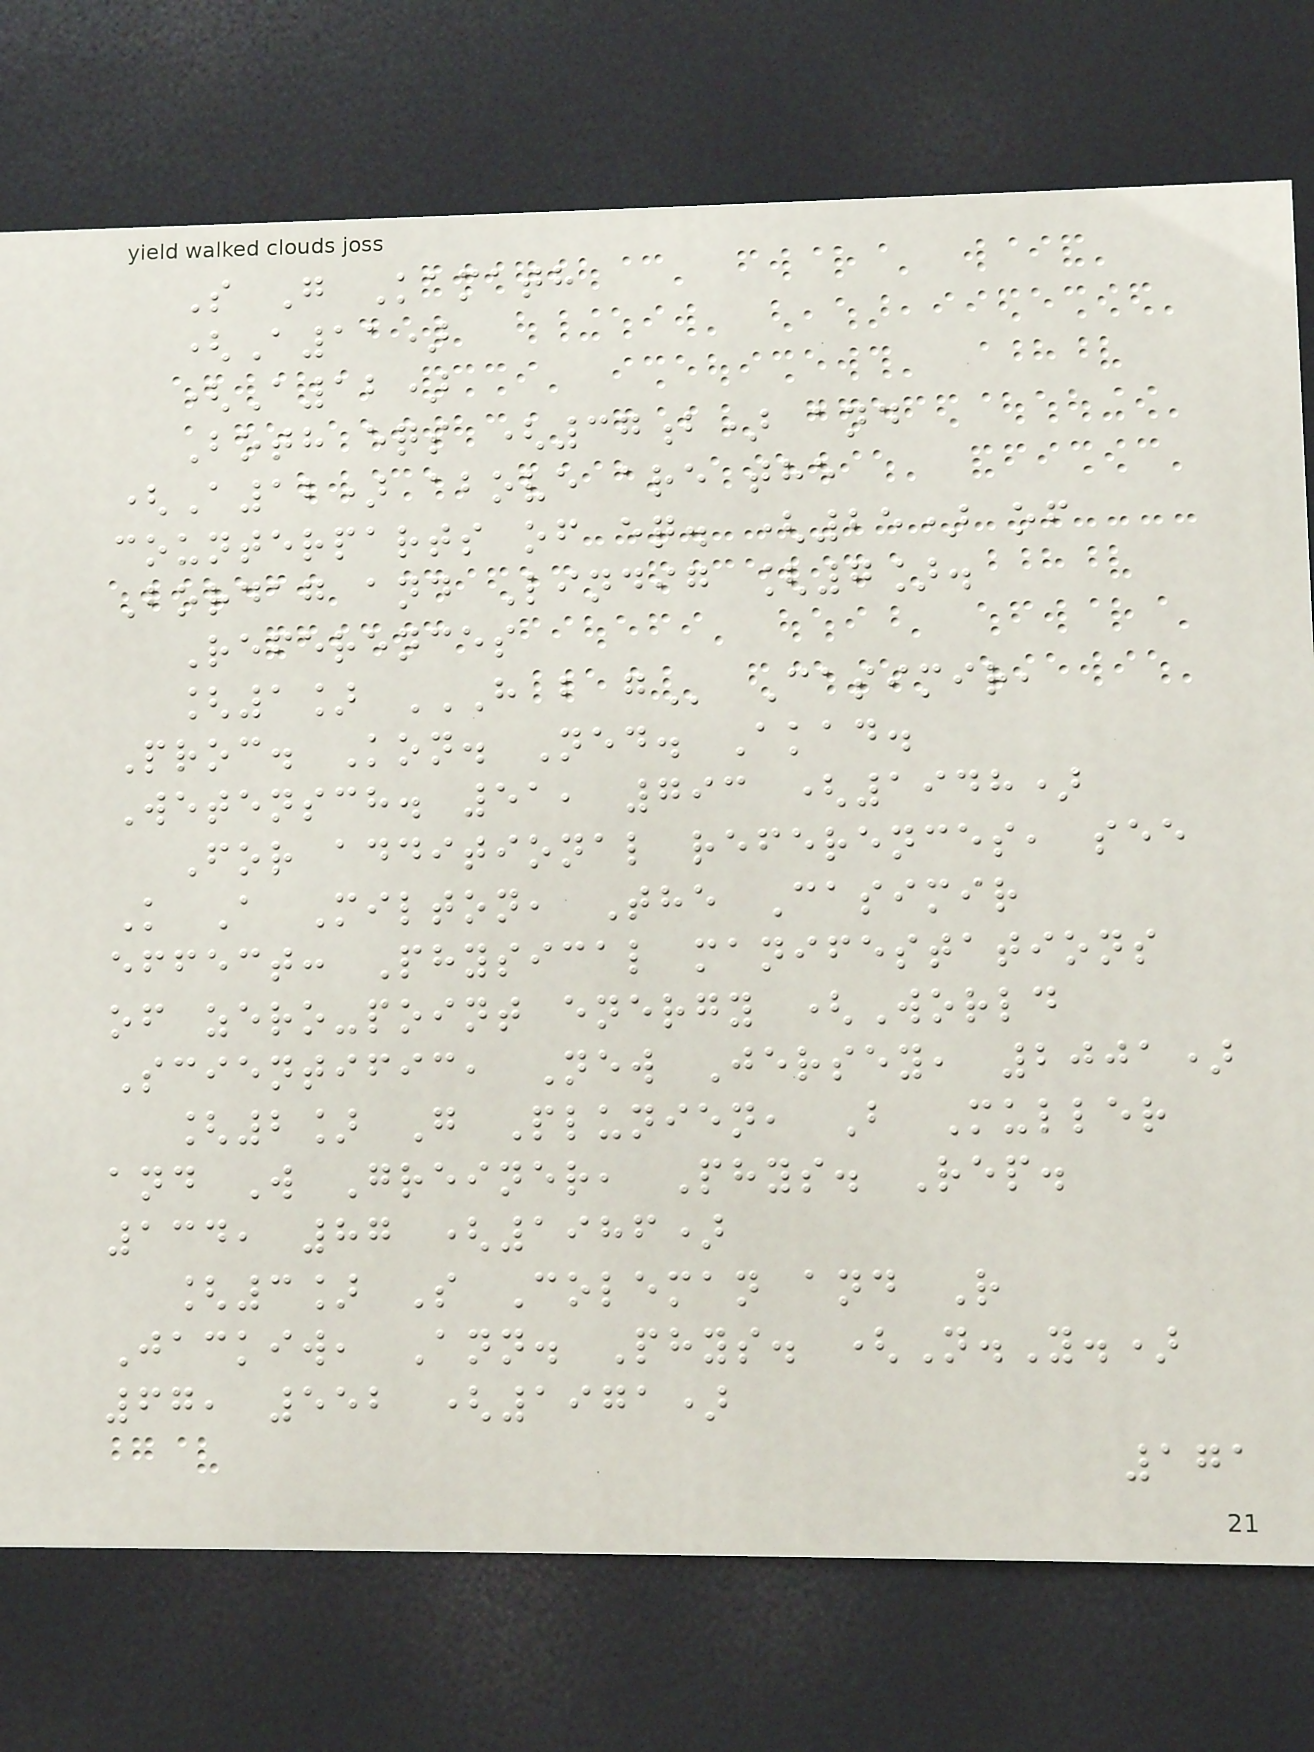S G Kamath
(A11)
(A12)
Both eqs (37b) and
(A12) above are the
counterparts of eq. (25) of
Bordag and Lindig [7].
References
[1] H B G Casimir,
Proc. Kon. Ned. Akad.
Wetensch. 51, 793 (1948)
For additional references, see
K A Milton, The Casimir
effect: Physical manifestations
of zero-point energy (World
Scientific, New Jersey, 2001)
[2] G Plunien, B Muller
and W Greiner, Phys. Rep.
134, 87 (1986)
[3] S Coleman and R
Jackiw, Ann. Phys. (N.Y.)
67, 552 (1971)
171
